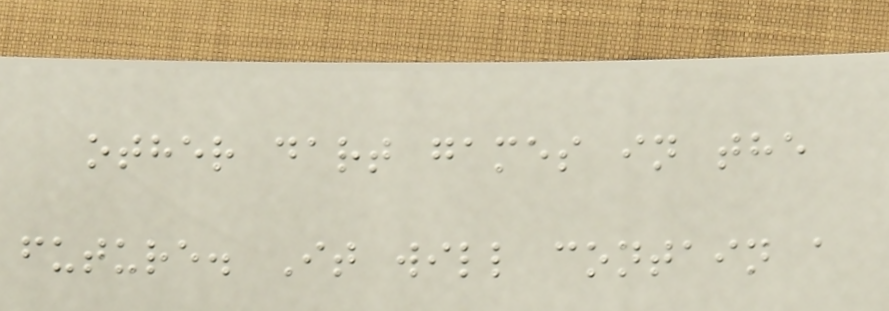other dart games in the
future. It will contain a
